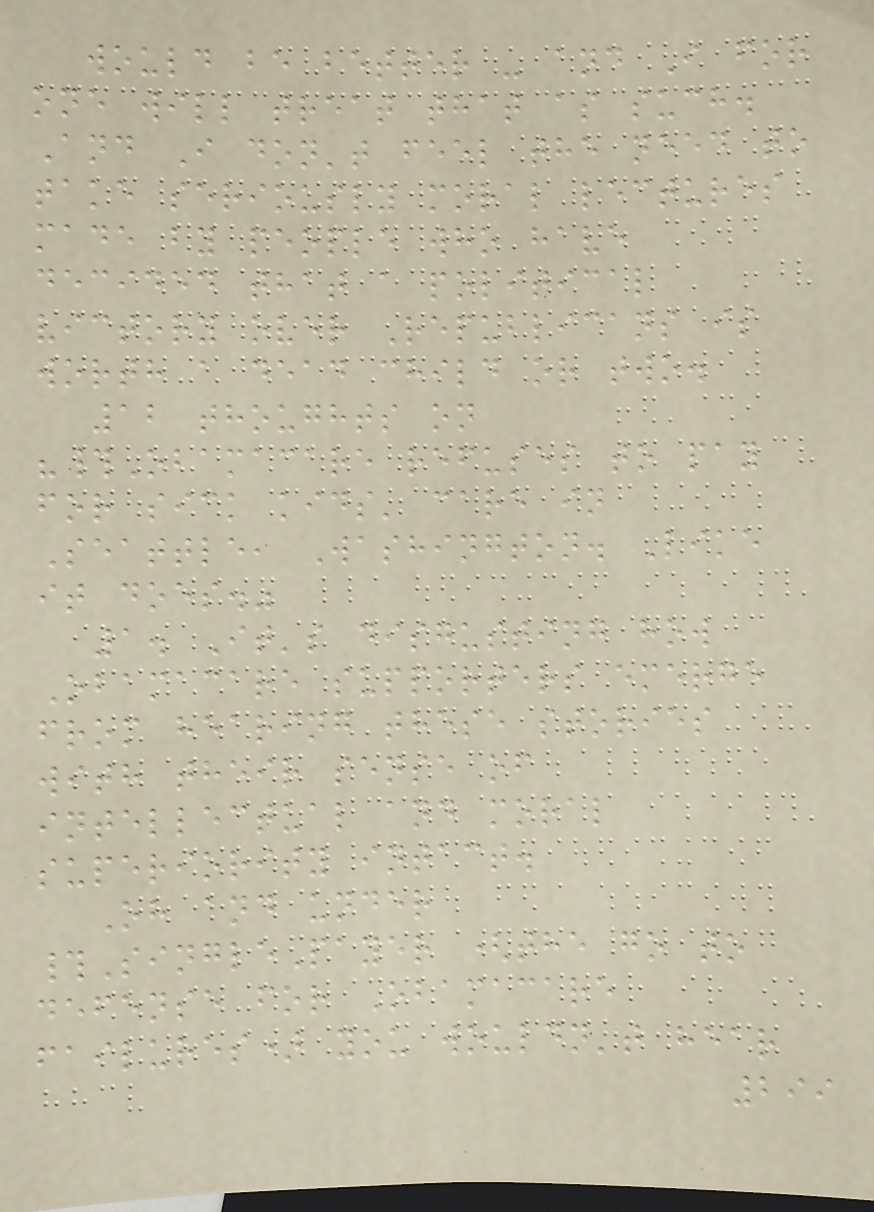would be better - and I for
one will treat that as such.
And I don't feel the need to
take seriously moral lectures
made by people who have
decided that a political
victory over Republicans is
worth a dead child or two.
12 thoughts on
"#Obamacare refuses to pay
for sick kids' care in
Seattle, Washington. Like
it does."
1. It's disgusting how
Obamacare supporters emerge
from hearing these stories
with their sense of
intellectual and moral
superiority intact.
Oh and under
#SinglePayer (the go to
defense for Obamacare
failures) you wouldn't hear
299
